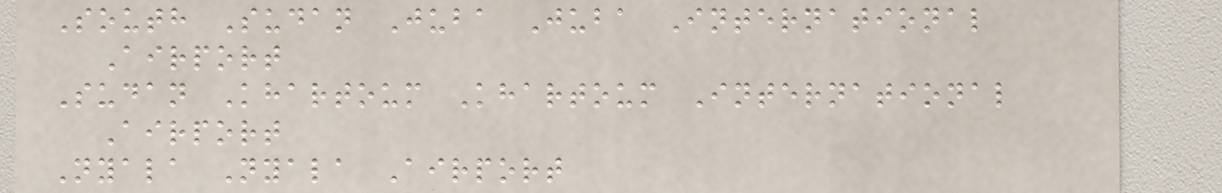South Sudan Juba Juba International
Airport
Sudan Khartoum Khartoum International
Airport
Nyala Nyala Airport
